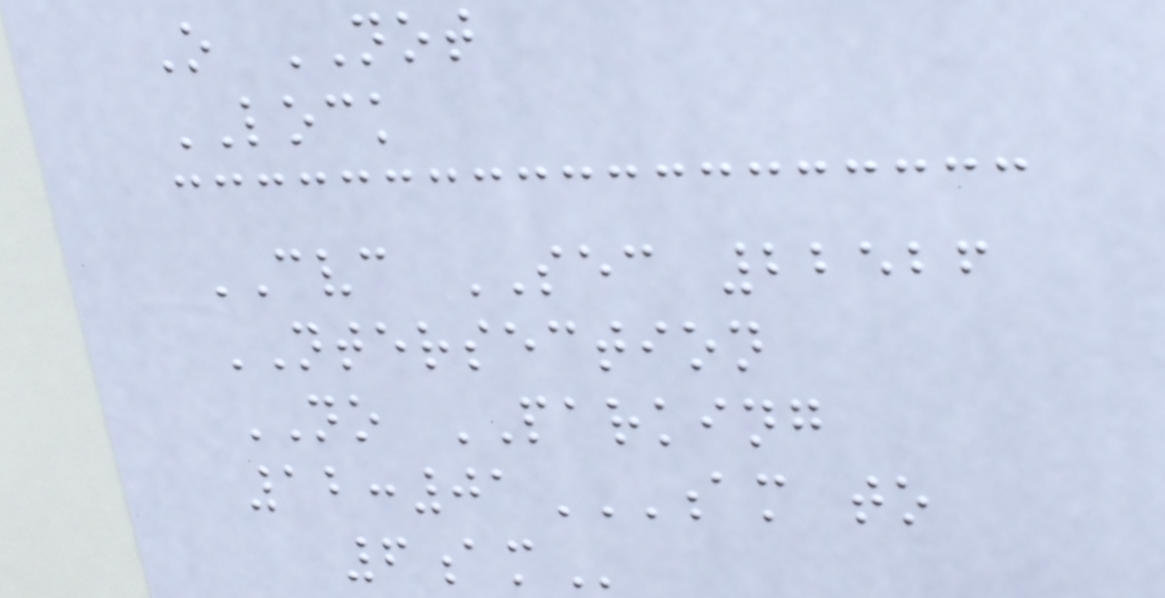O NOT
LOCK
CVC SEC 22526
NTERSECTION
NO PARKING
12:01AM TO
6AM
